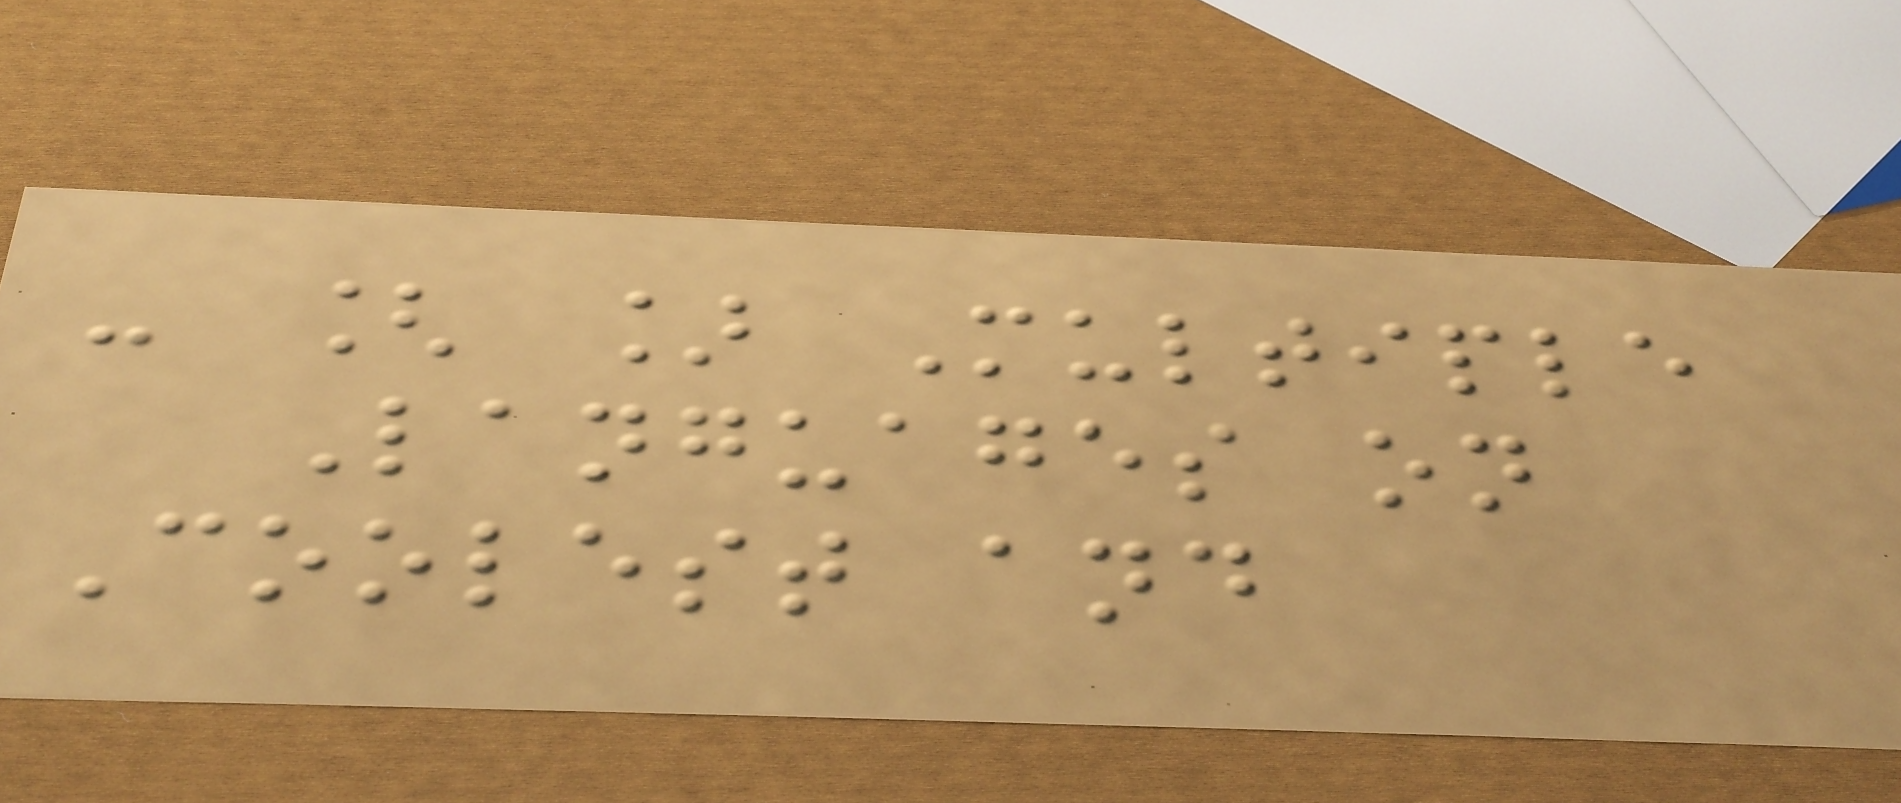- [ ] Multiple
Languages on
Coolest and
